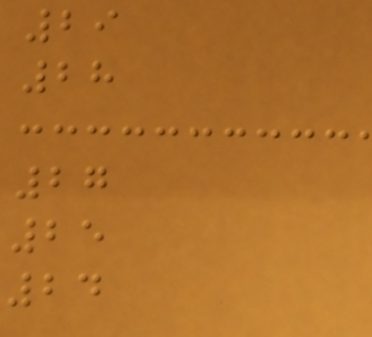29
28
27
25
24
